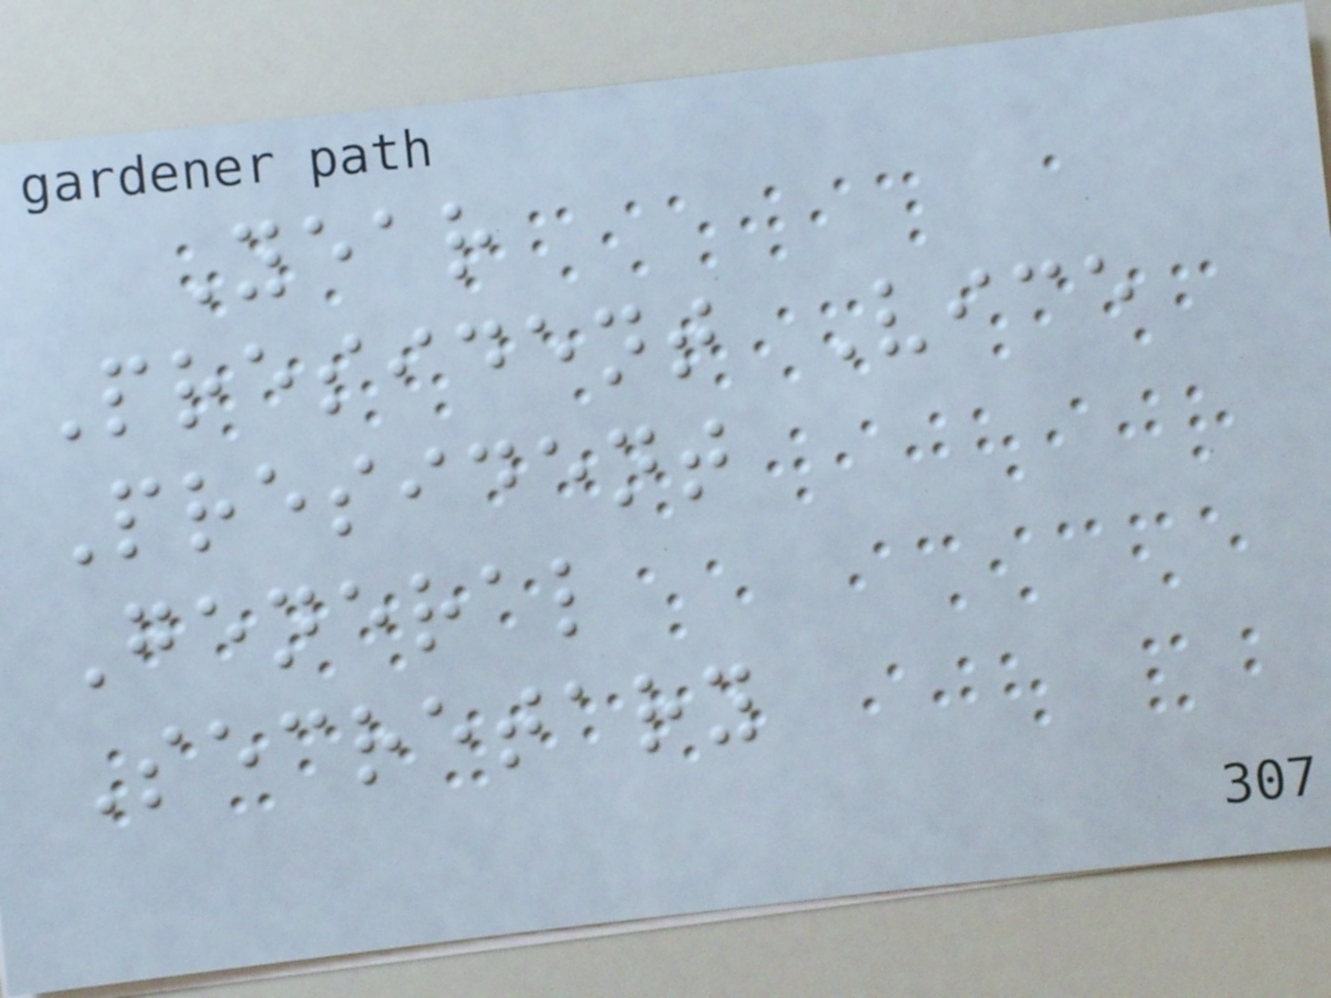Year
President Vice
President
General
Secretary
